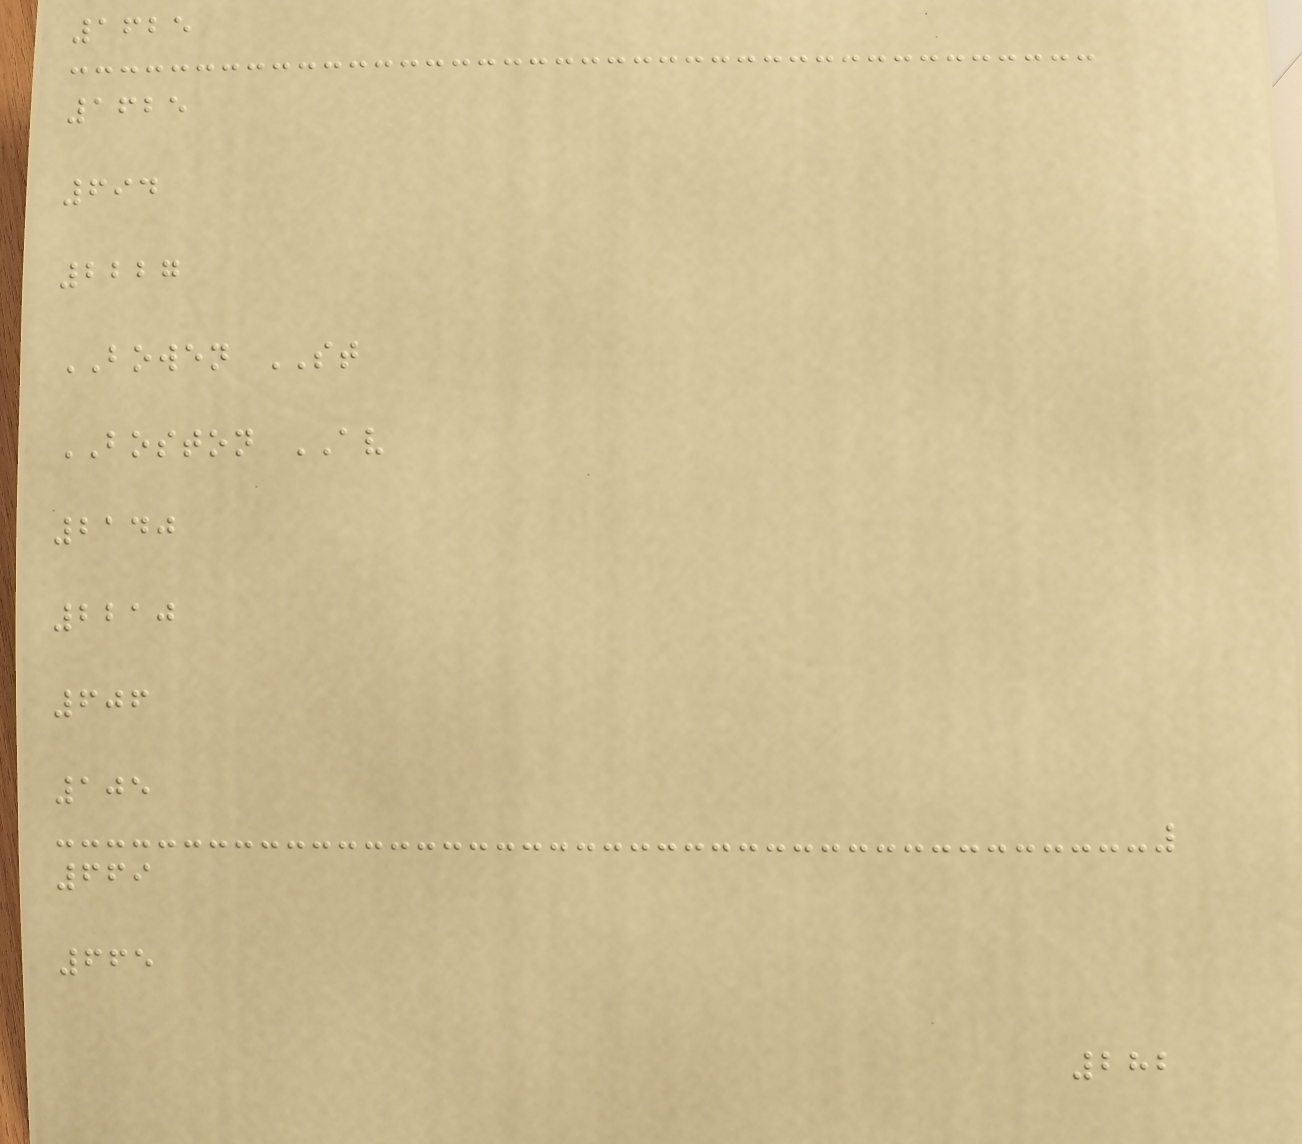1625
1625
694
2227
BOWEN ST
BOSTON AV
2140
2210
606
105
669
665
282
